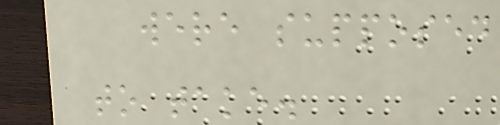were supposed
to take.
